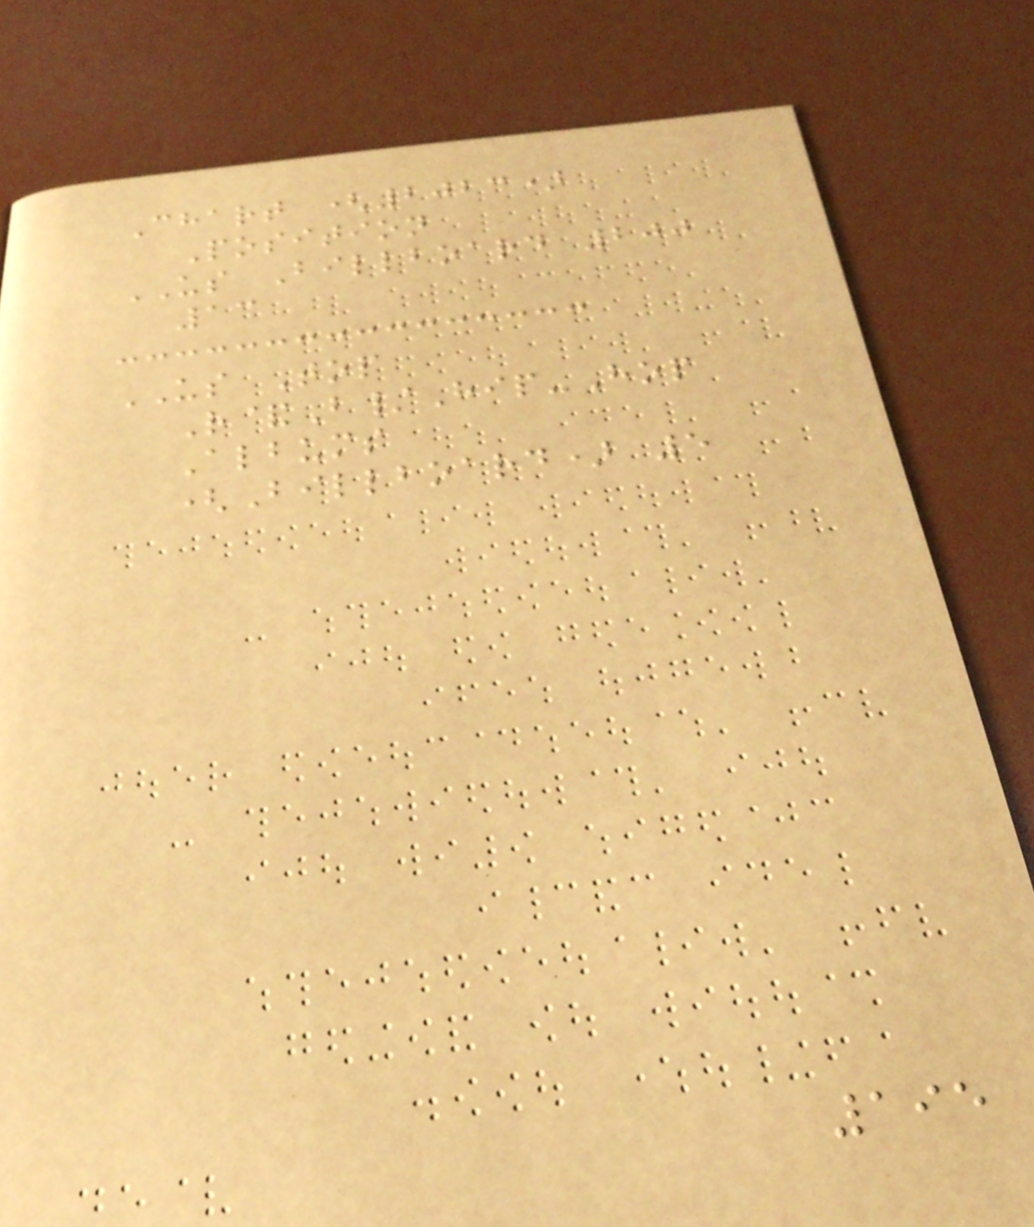Chart (2023)
Position
US Billboard 200
13
US Top
R&B/Hip-Hop
Albums
(Billboard) 5
195
